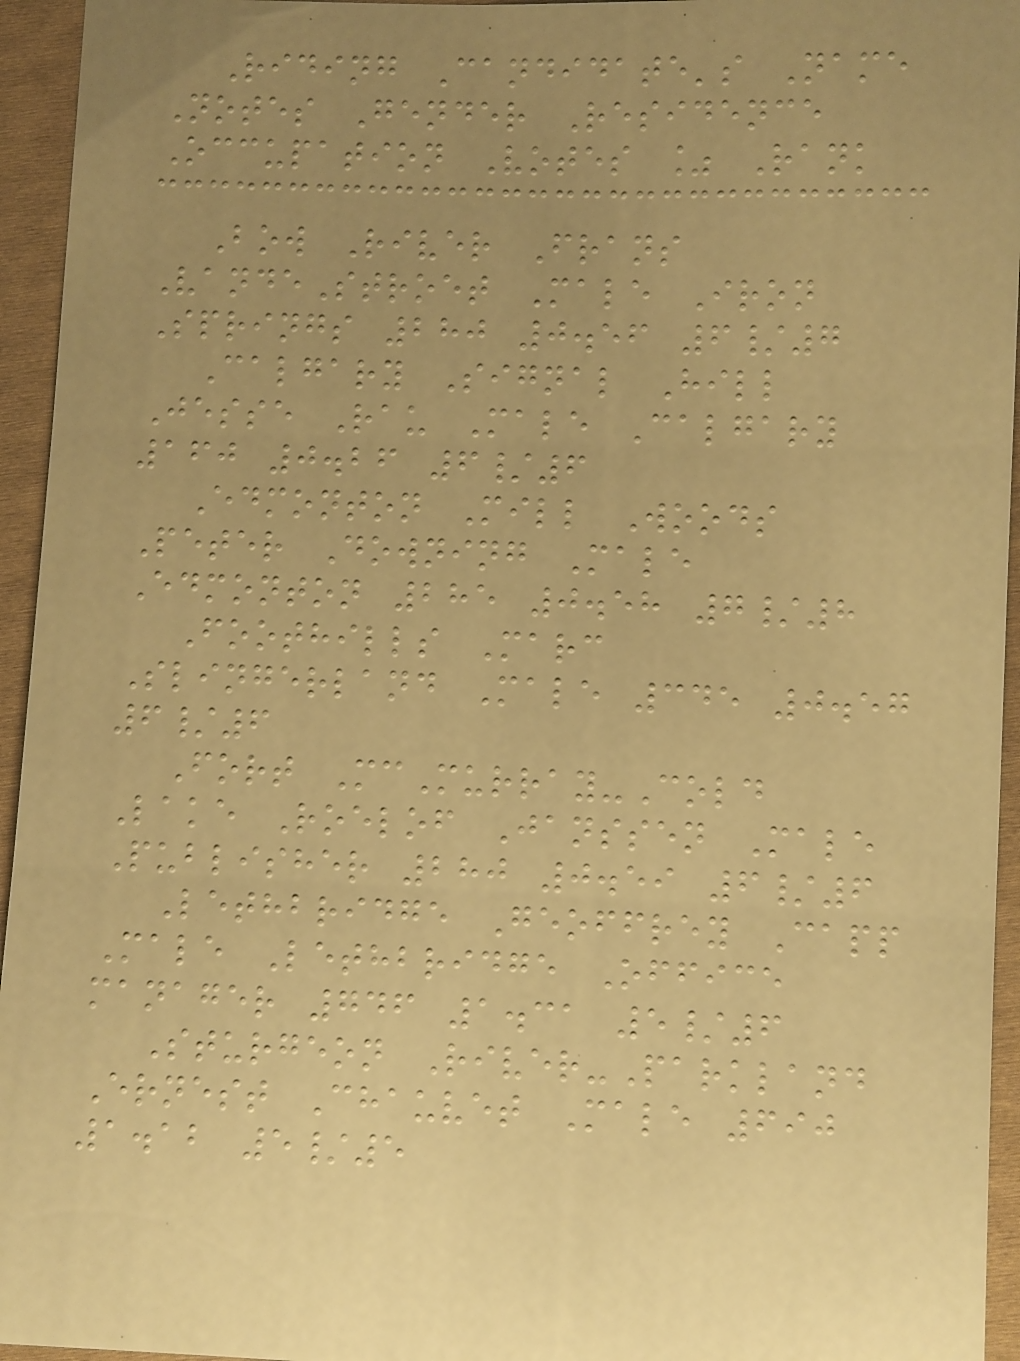Riding Candidate's Name
Notes Gender Residence
Occupation Votes % Rank
Bow River Frans
VandeStroet Male Iron
Springs 280 0.56 6/7
Calgary Signal Hill
Jesse Rau Male Calgary
160 0.26 6/6
Edmonton Mill Woods
Peter Downing Male
Edmonton 285 0.58 7/8
Foothills Marc
Slingerland Male 345 0.57
6/6
Fort McMurray-Cold
Lake Roelof Janssen Male
Publisher 280 0.59 6/6
Lethbridge Geoffrey Capp
Male Lethbridge Office
manager 746 1.31 5/6
Sturgeon River-Parkland
Ernest Chauvet Male 690
1.12 5/5
